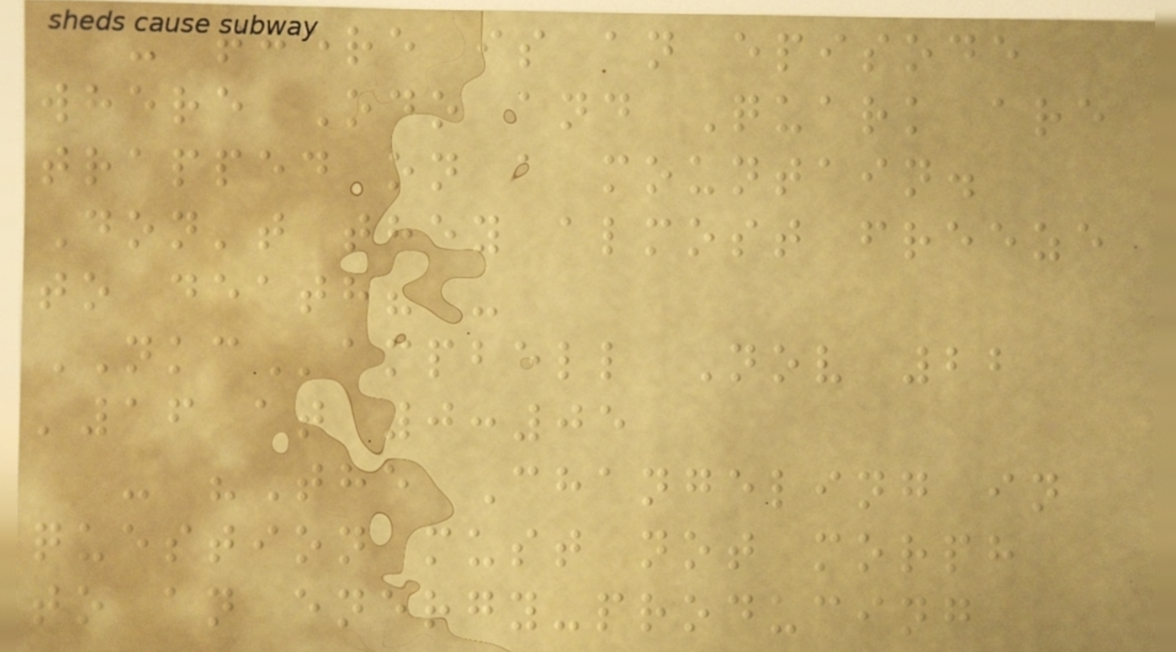- there is an episode
where Odo and Quark are
trapped on a mountain.
Don't they almost freeze
to death? -
NKCampbell Nov 22
'16 at 0:05
- "The Changeling in
question must not morph
to an energy-producing
